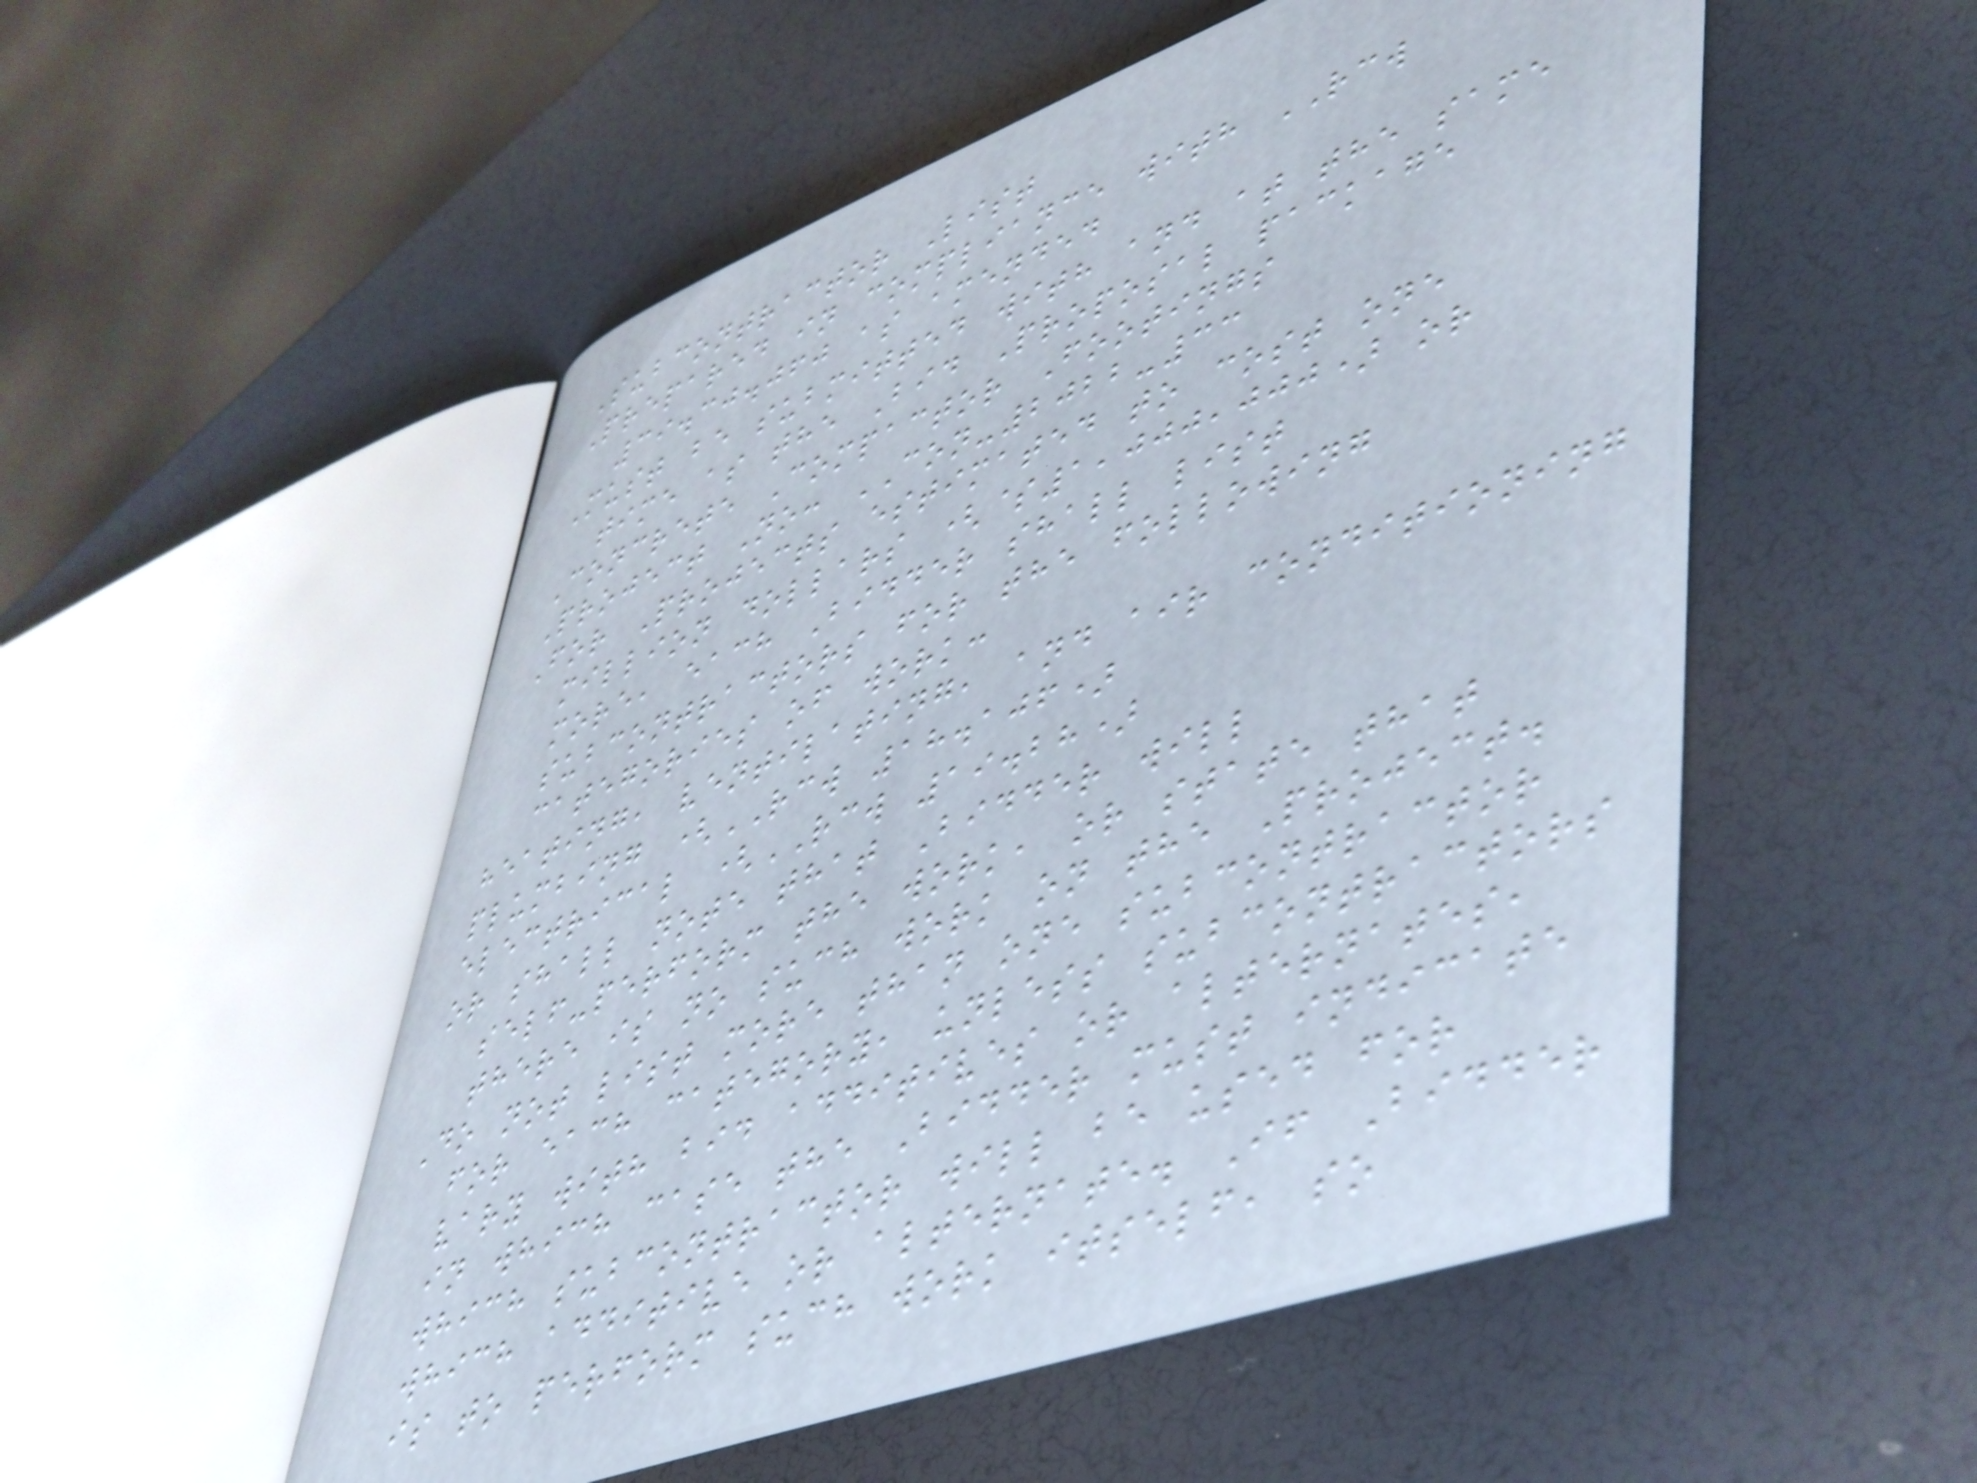Subcontractor List
Prepared in compliance with RCW
39.30.060 as amended
Must be submitted with and at the same
time as the Bid Proposal package
Concrete Compactor Footings
Project No: CON-2022-33
For Projects estimated to cost one
million dollars ($1,000,000) or
more, each Bidder shall list
subcontractors for the following
categories of work:
heating, ventilating, and air conditioning
plumbing (RCW 18.106)
electrical (RCW 19.28)
or shall note that Bidder will
self-perform the work, or state that
there is no such work on the Project.
Do not list more than one subcontractor
for each category, unless subcontractors
vary with bid additives or alternates,
in which case the Bidder must indicate
which subcontractor will be used for
which additive or alternate. If Bidder
is to perform such work itself, so
